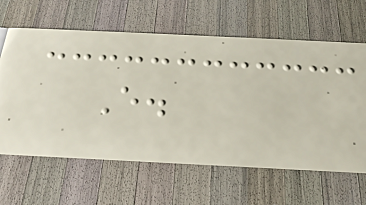E.
